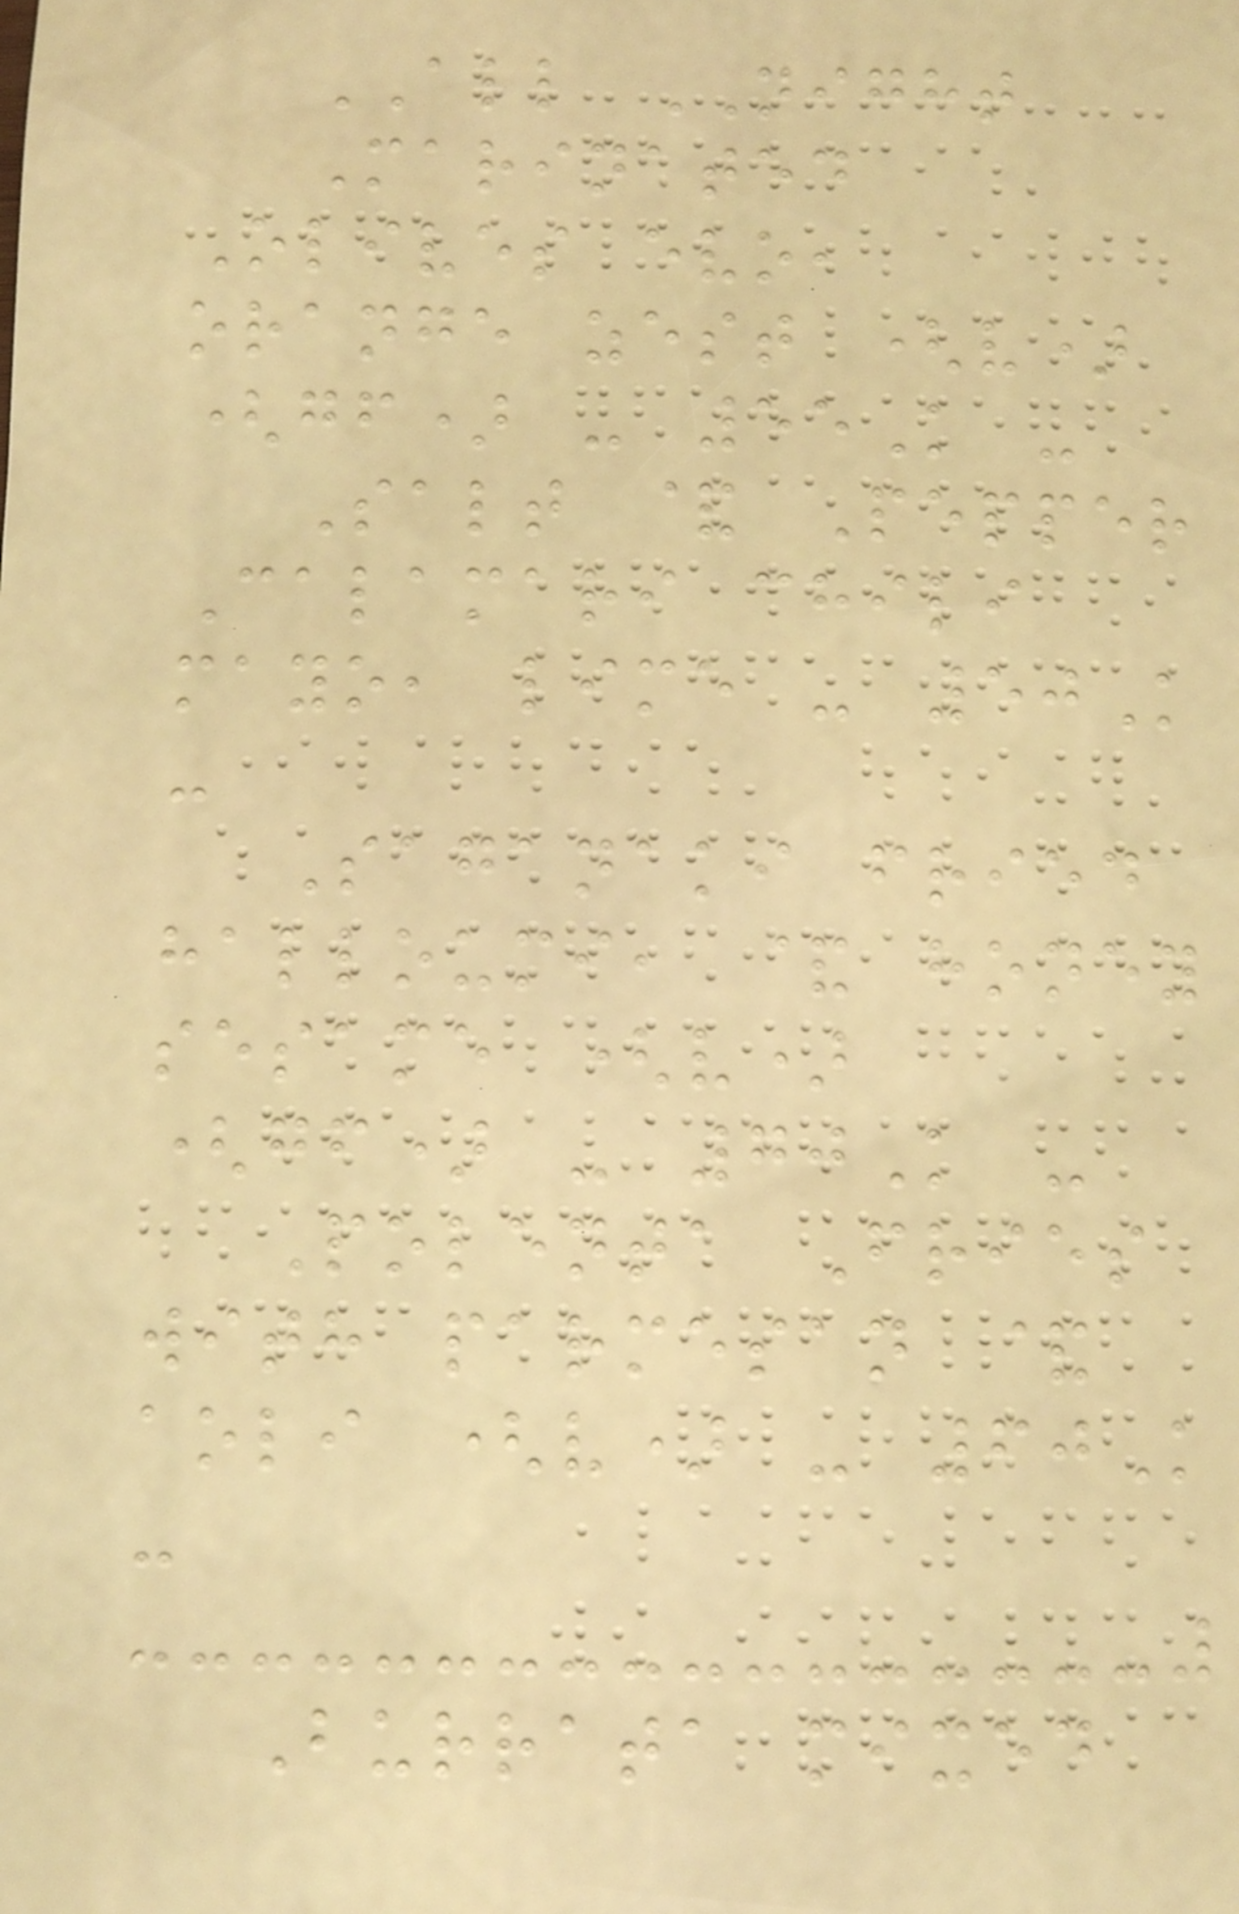ALL NIGHT
Marinated
Olives evo,
orange zest (v)
(gf) - 55K -
Salt & Pepper
Calamari chili
mayo, lime - 50K
-
Saganaki fried
halloumi, & honey
sesame (v)
(gf) - 70K -
Polenta Fries
with parmesan &
aoli (v) - 60K
-
Burrata mixed
